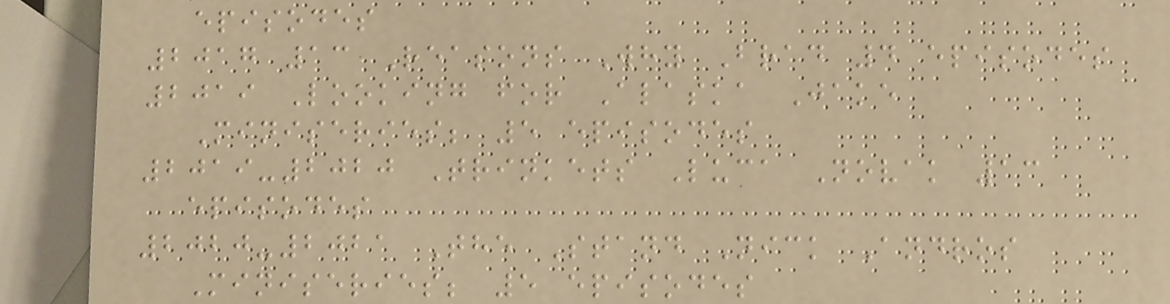episodes
2017 13 Reasons Why Brad 4 episodes
2019 Looking for Alaska Jake
Miniseries; 5 episodes
2019-2020 Trinkets Luca Novak 13
episodes
2020-2021 The Stand Nick Andros
Miniseries; 5 episodes
